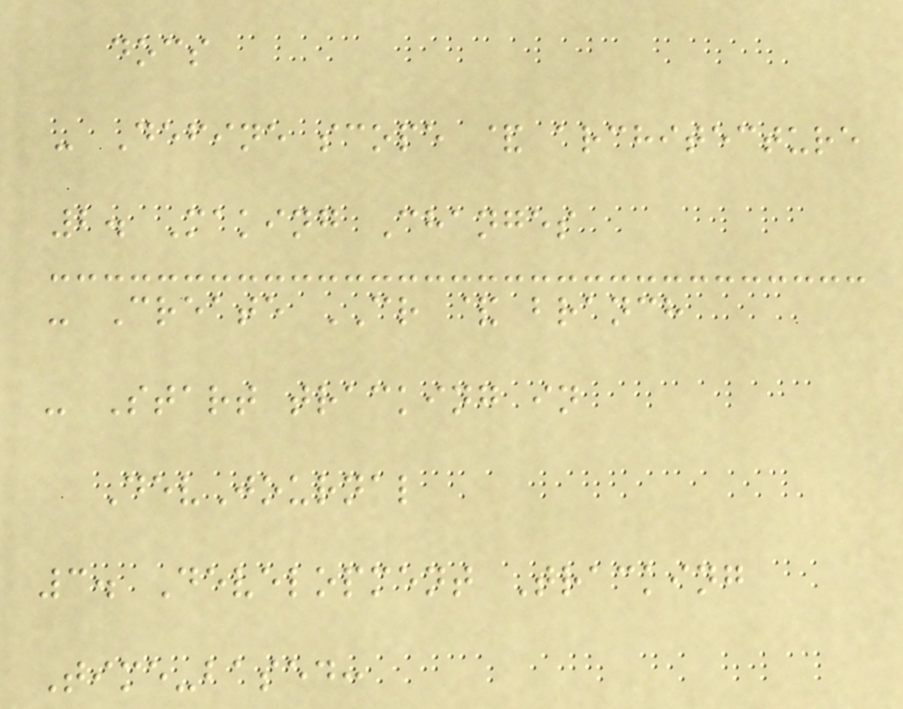docs
- Define scope & architecture
2. Making Changes
- Create CR & branch
- Start tracking in
DevJournal
3. Development Tracking
Time-based:
